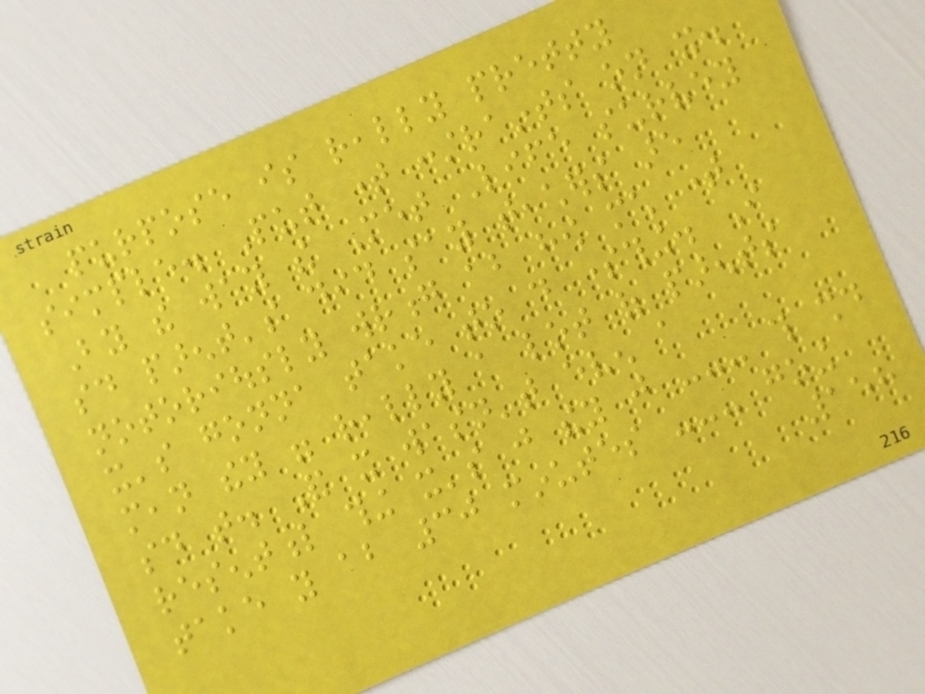purpose is really pretty
simple. Put time constraints on it.
By the way the Met Life survey
said parent's did say teachers are
notoriously wrong about how much time
it's gonna take to do something. I
mean they were really a lot of parents
said that. And it wasn't even a
resentful thing it's just they just --- this should
take you about 30 minutes --- going
158
